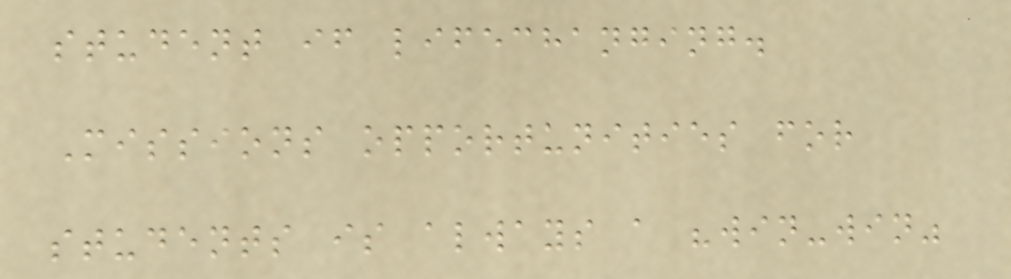student if lifechanging.
Missions opportunities for
students is always a "win-win"
